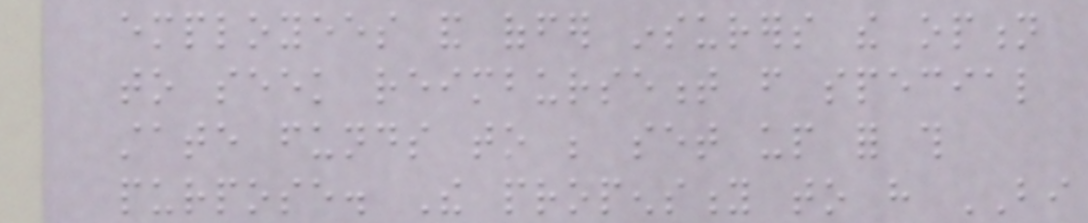employees and offer insurers the option
to seek reimbursement from special
state funds to be set up for this
purpose. The propensity to have BI
